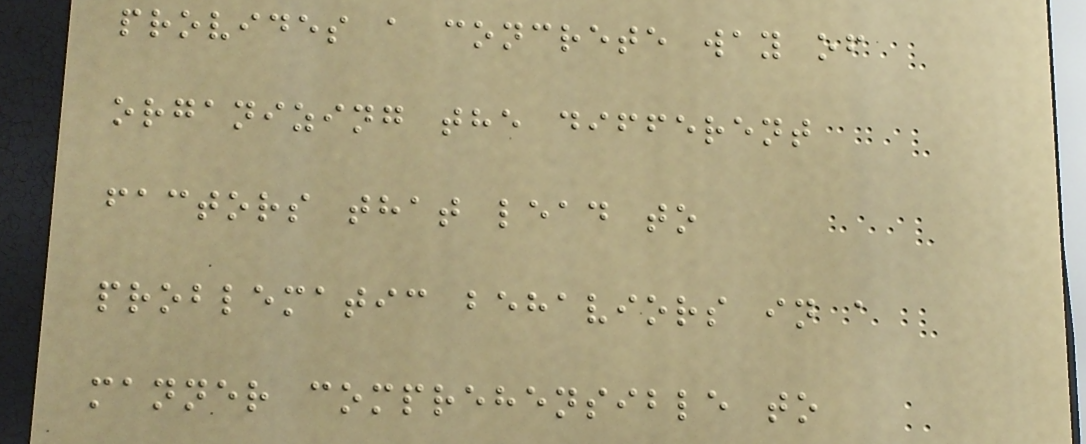provides a concrete way of
organizing the different
factors that lead to
problematic behaviors in a
manner comprehensible to
